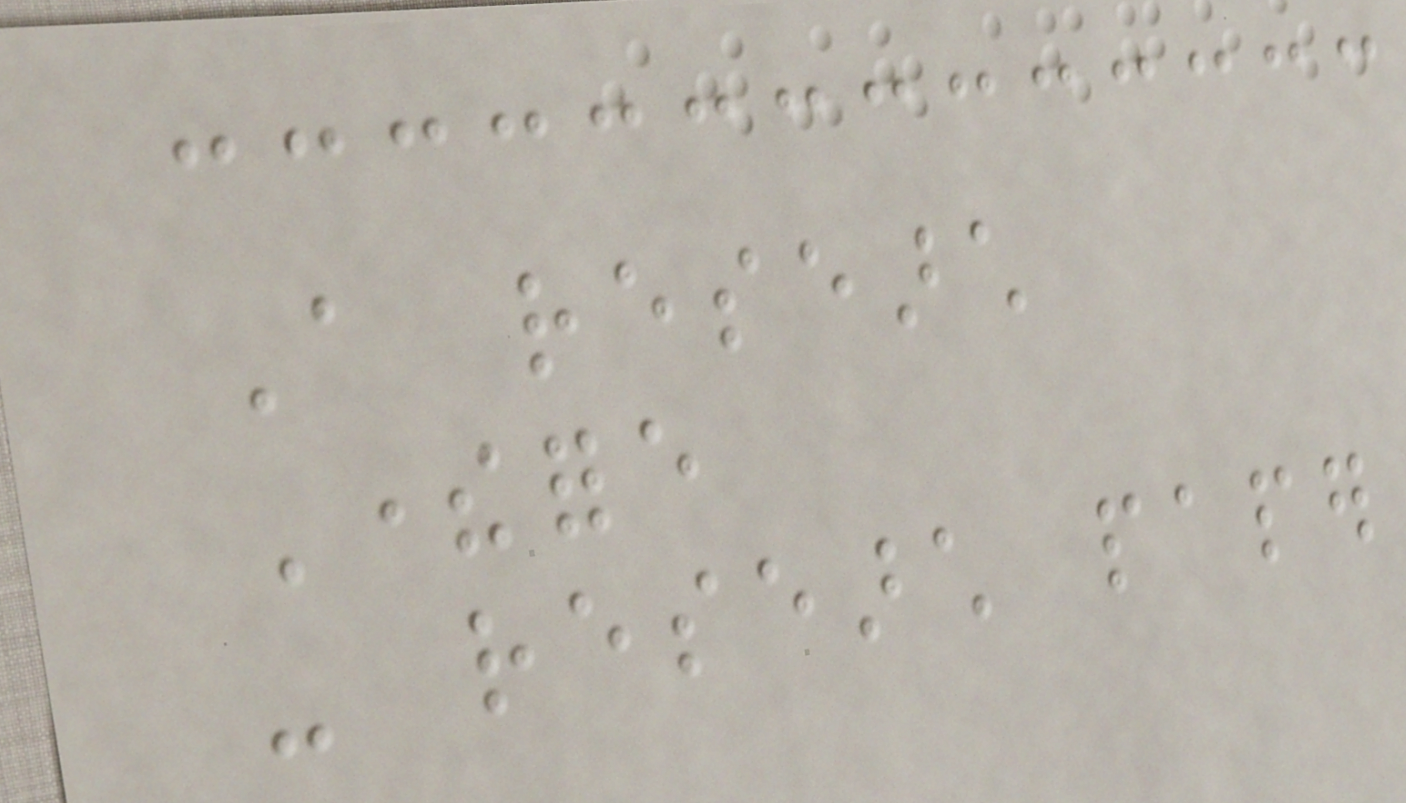A research
Therefore
- research paper
